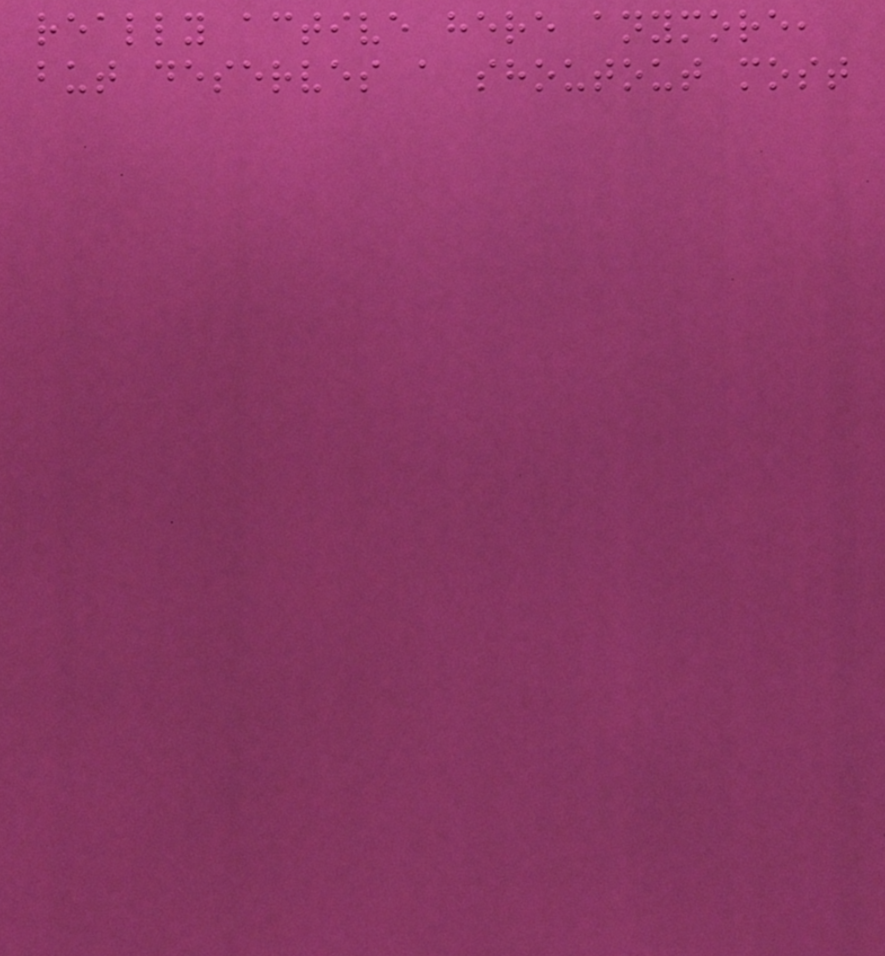really active here anymore,
but deserves a shoutout most
